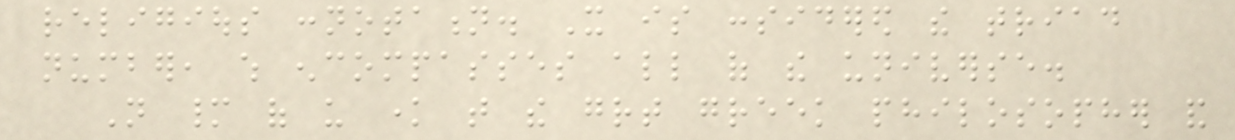religious connotation. It is considered the triad
number, which encompasses all of the universe.
Not many of us know that the great greek philosopher and
